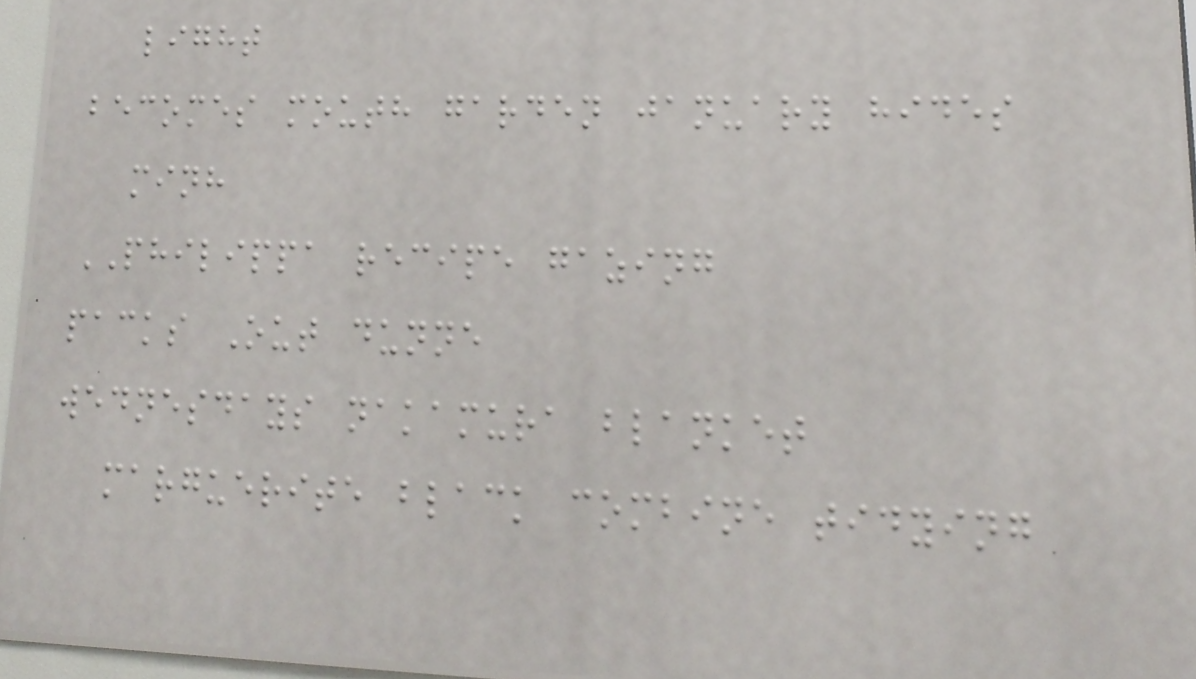light
becomes mouth garden january hides
minh
PHILIPPA recipe gazing
packs Out dunne
wednesdays nakamura blanket
marguerite black combine tidying
